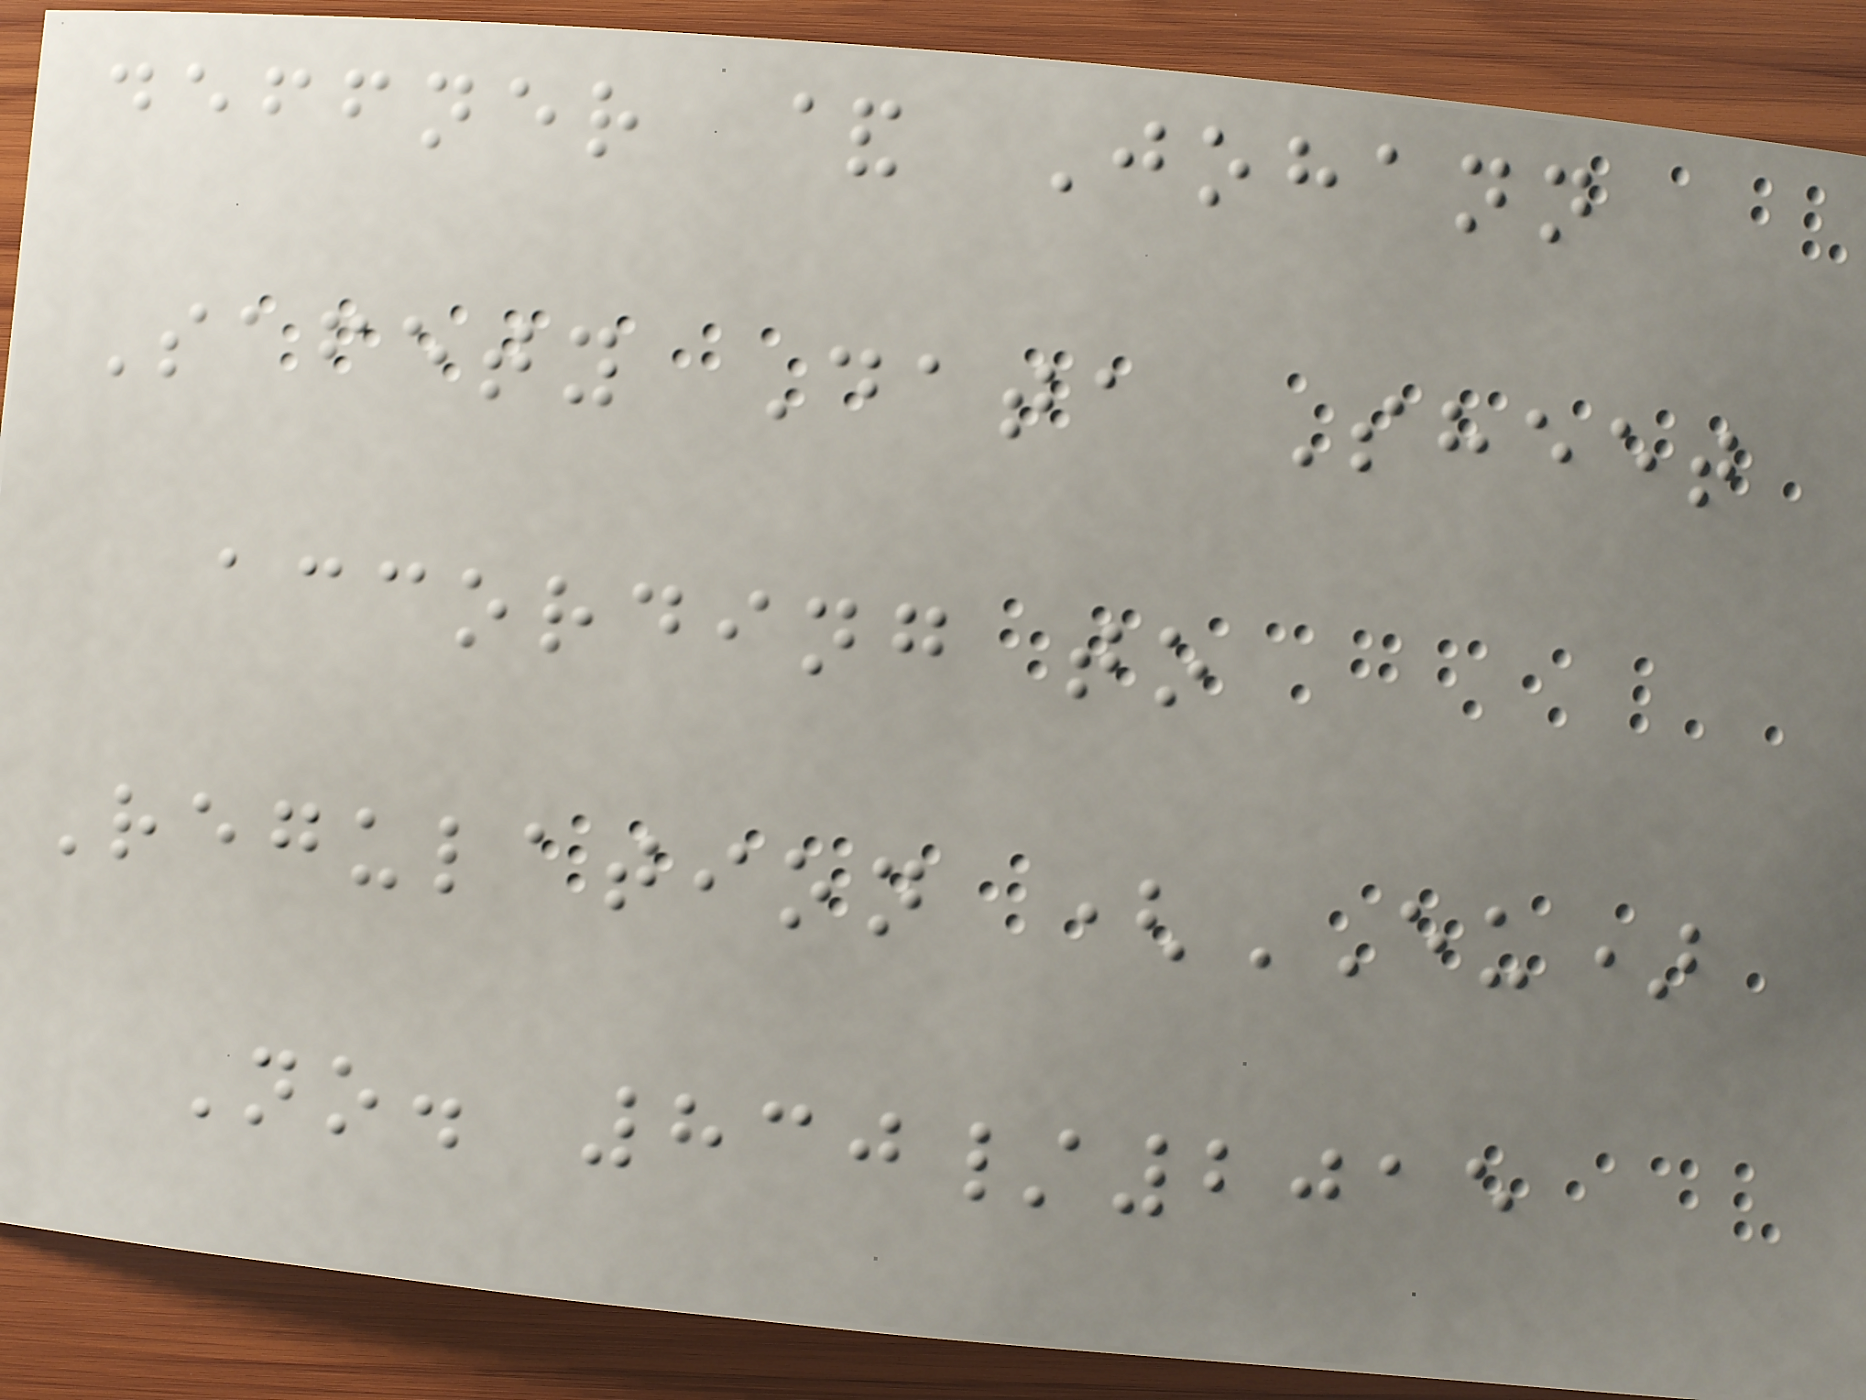deffner & Johann
Safety Data Sheet
according to
Regulation (EU)
No. 830/2015
